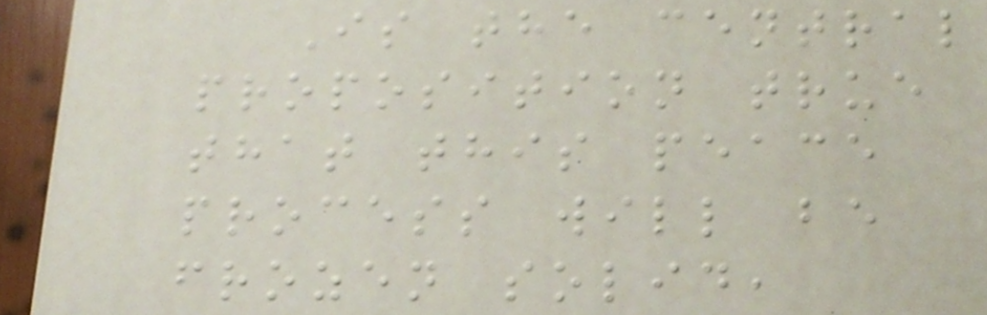Is the central
proposition true
that this peace
process will be
frozen solid,
